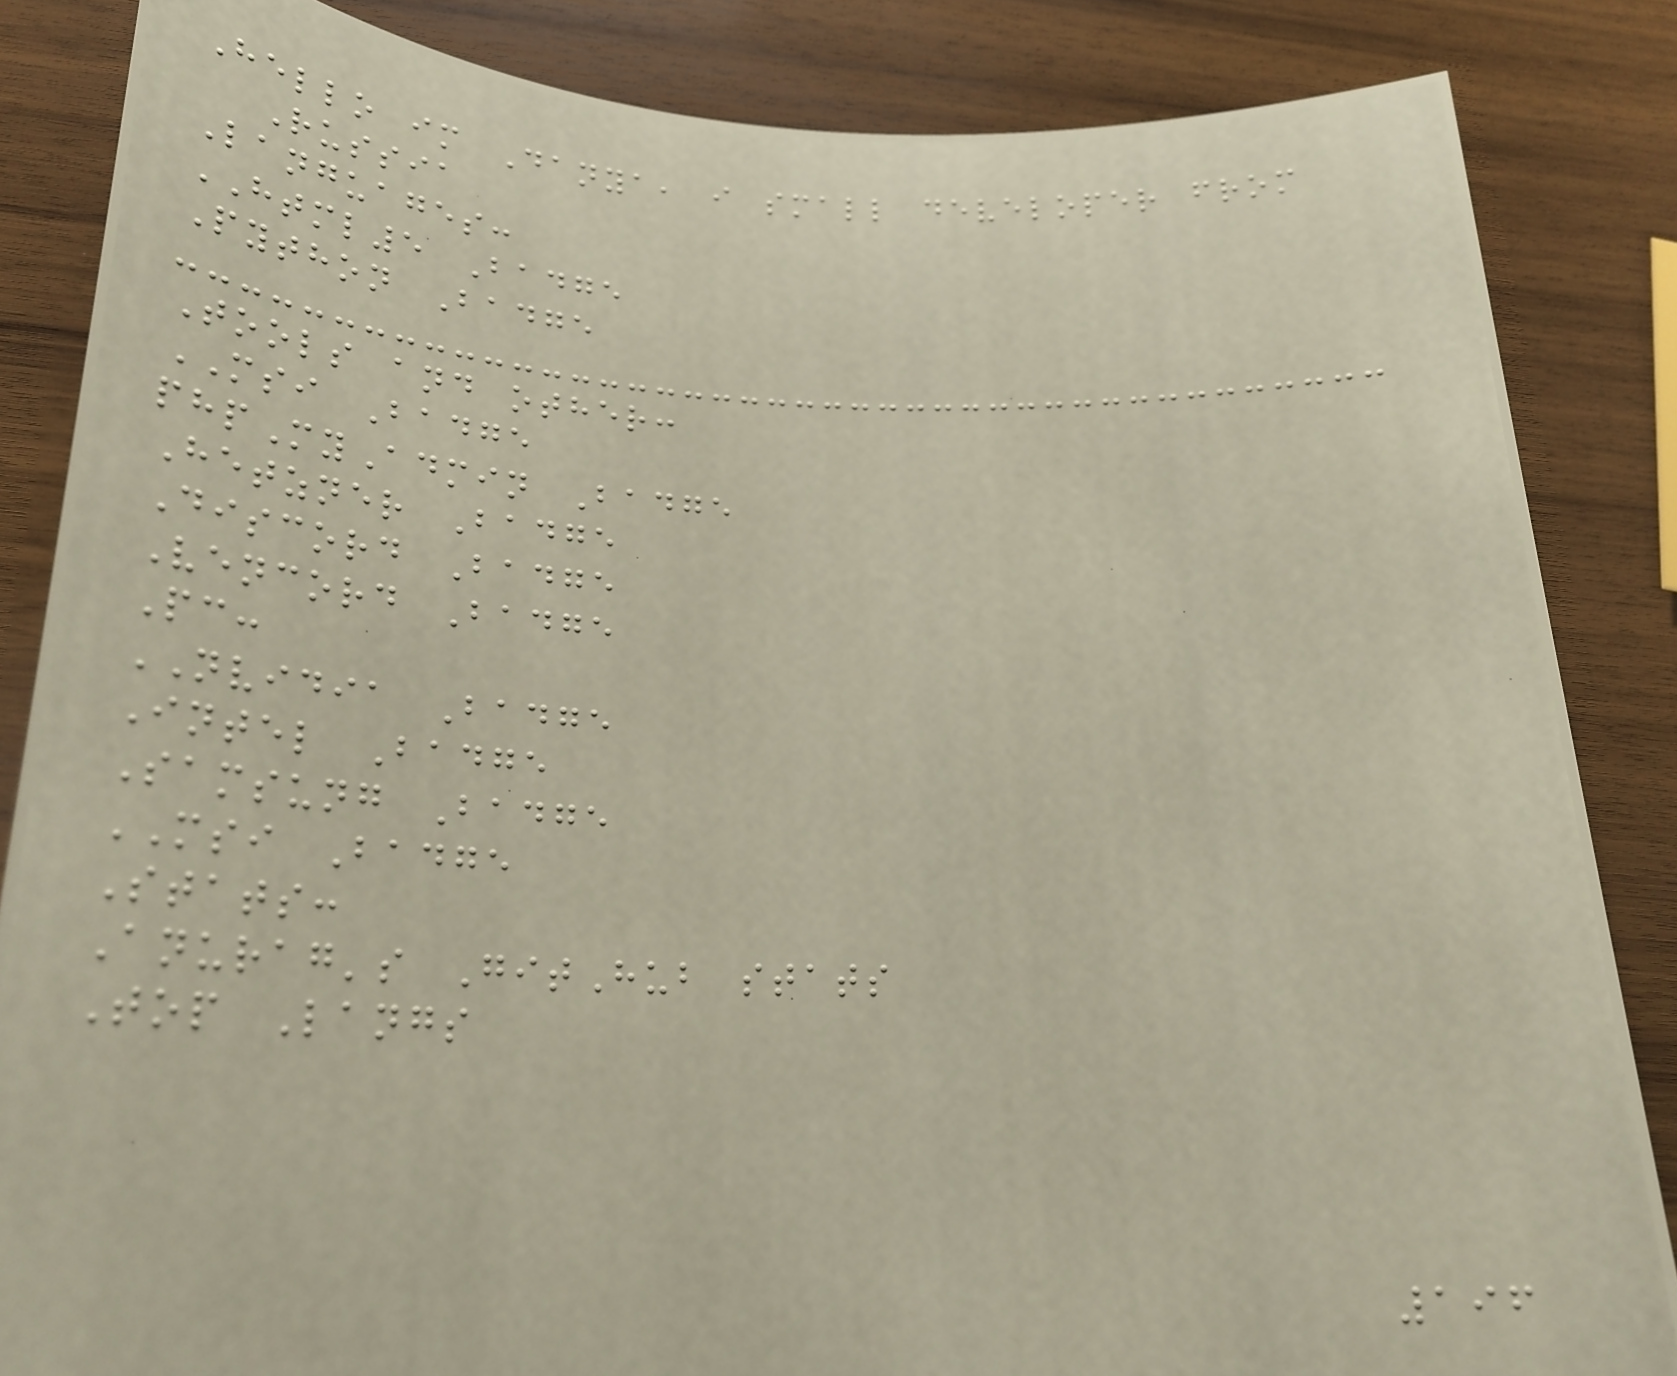Hello im Danya, i small developer from
Russia
Languages:
HTML5 Badge
Python Badge
Tools and other:
MSI Badge
phpMyAdmin Badge
Hetzner Badge
Discord Badge
Vencord Badge
Pc:
NVIDIA Badge
Intel Badge
Samsung Badge
MSI Badge
Stats:
Anurag's GitHub stats
Top Langs
196
